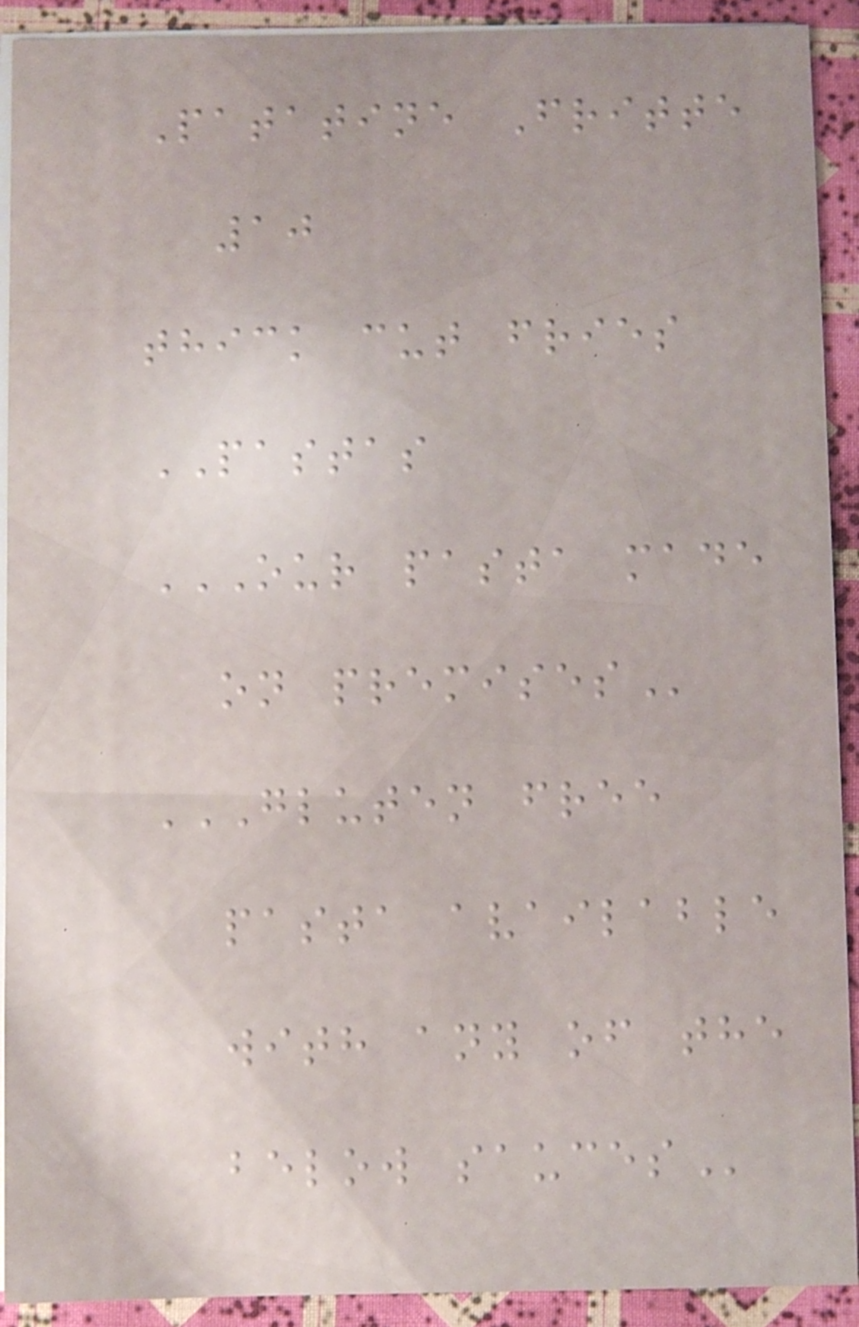Patatine Fritte
10
thick cut fries
PASTAS
OUR PASTA MADE
ON PREMISES
GLUTEN FREE
PASTA AVAILABLE
WITH ANY OF THE
BELOW SAUCES
